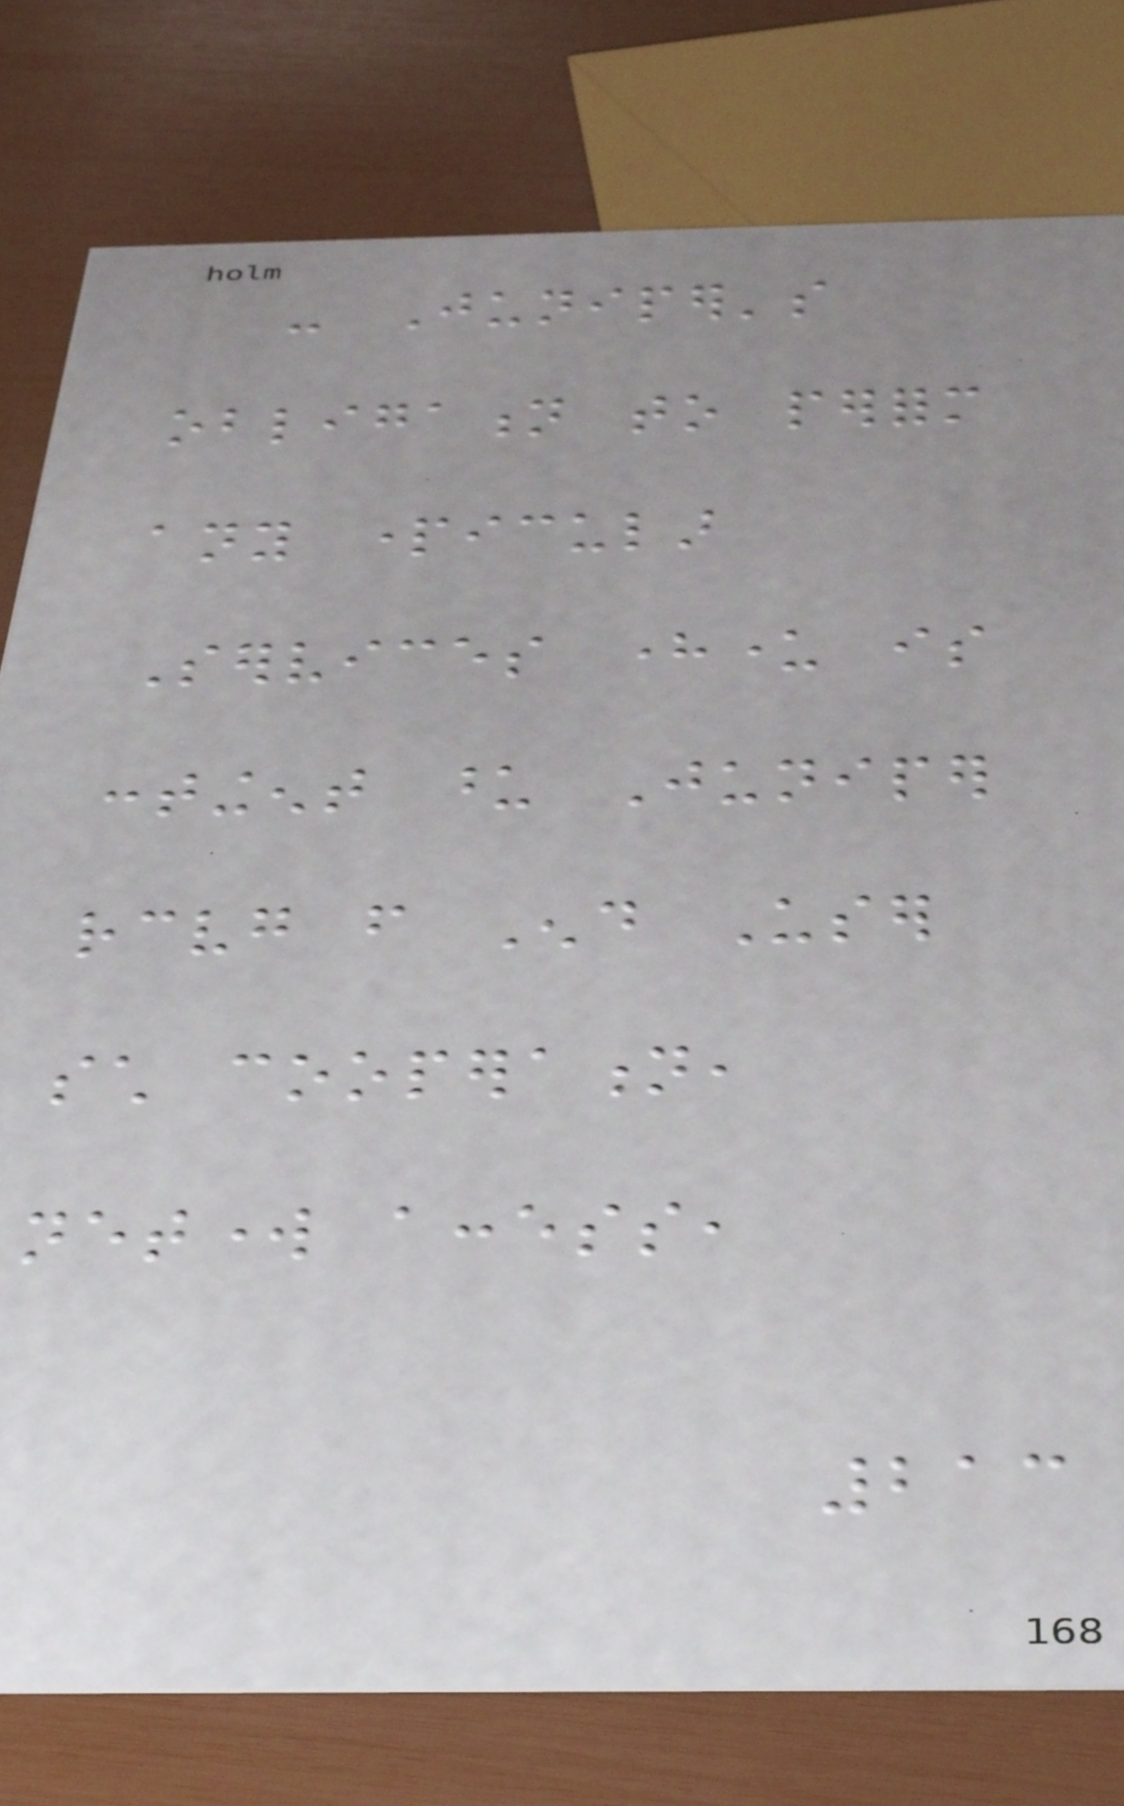- Juniper's
obligation to perform
any particular
Services hereunder is
contingent upon Juniper
receiving from End User
such cooperation,
network access,
213
